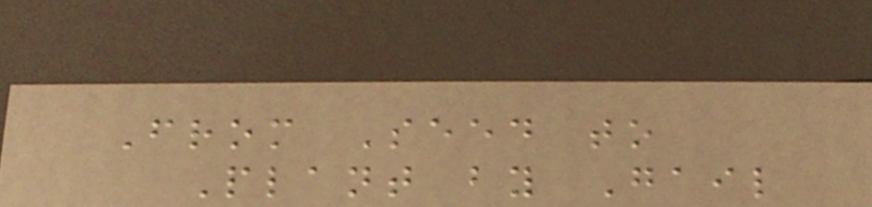From Seed to
Plant by Gail
